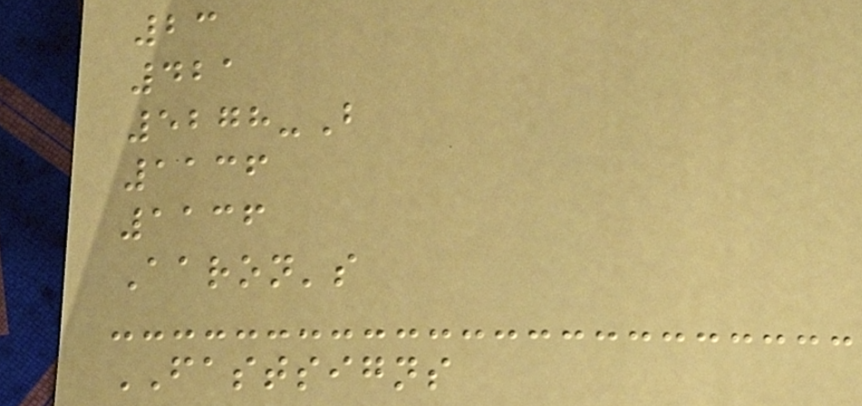23
421
5278-B
1136
1136
Aaron's
FASTSIGNS
